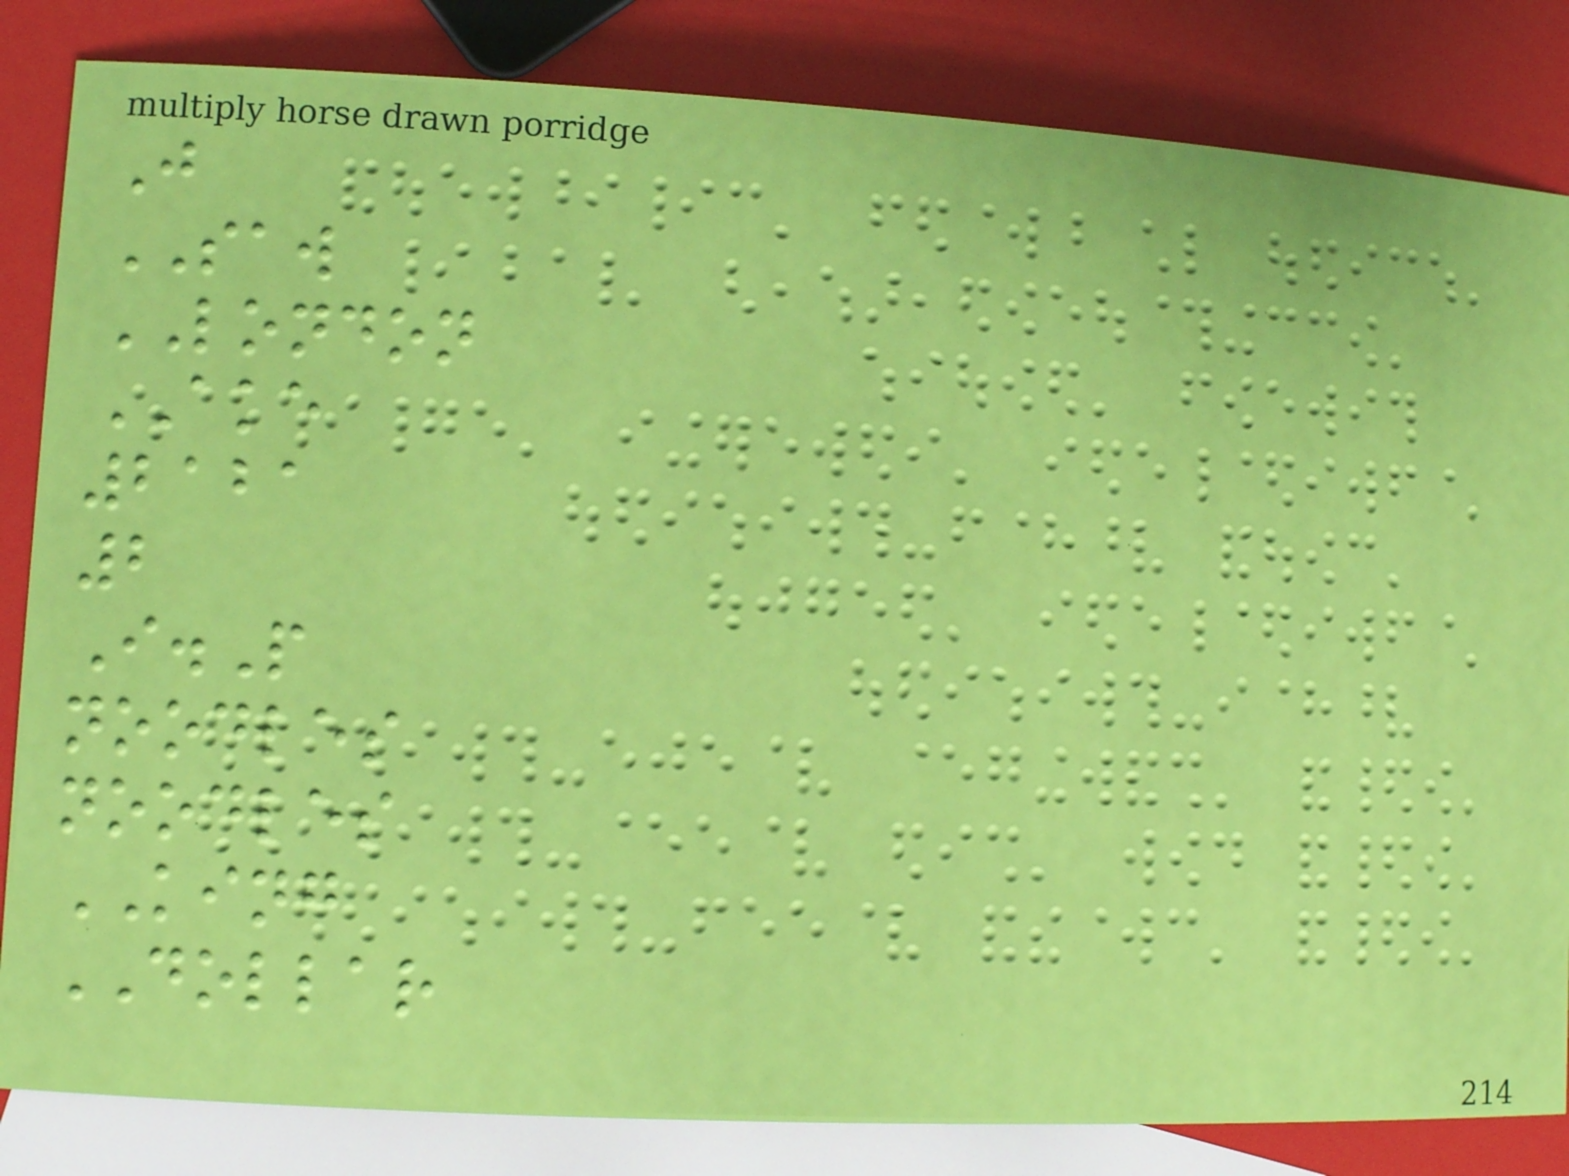J
SAW
LONDON
AKE
2121
2
I.P
noodles
noodles
KING
DOLLAR
